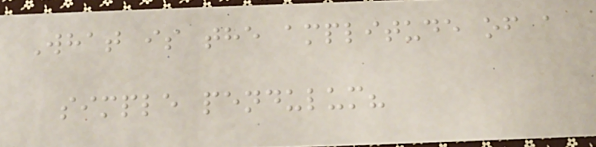What is the amplitude of a
simple pendulum?
